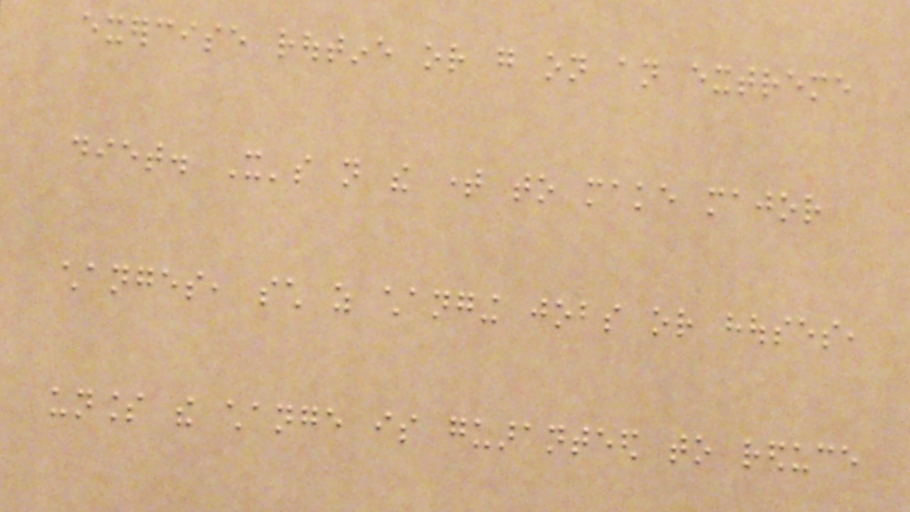exercise routine or go on an extreme
diet. It's not the time to make major
changes, such as changing jobs or houses,
unless the change is guaranteed to reduce
